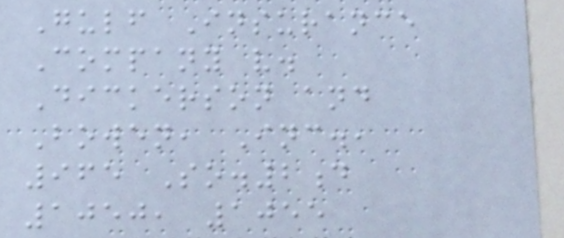Gulf Insurance
Company v.
Dickerson and
Bowen, Inc.,
965 So.2d
1050, 1055
